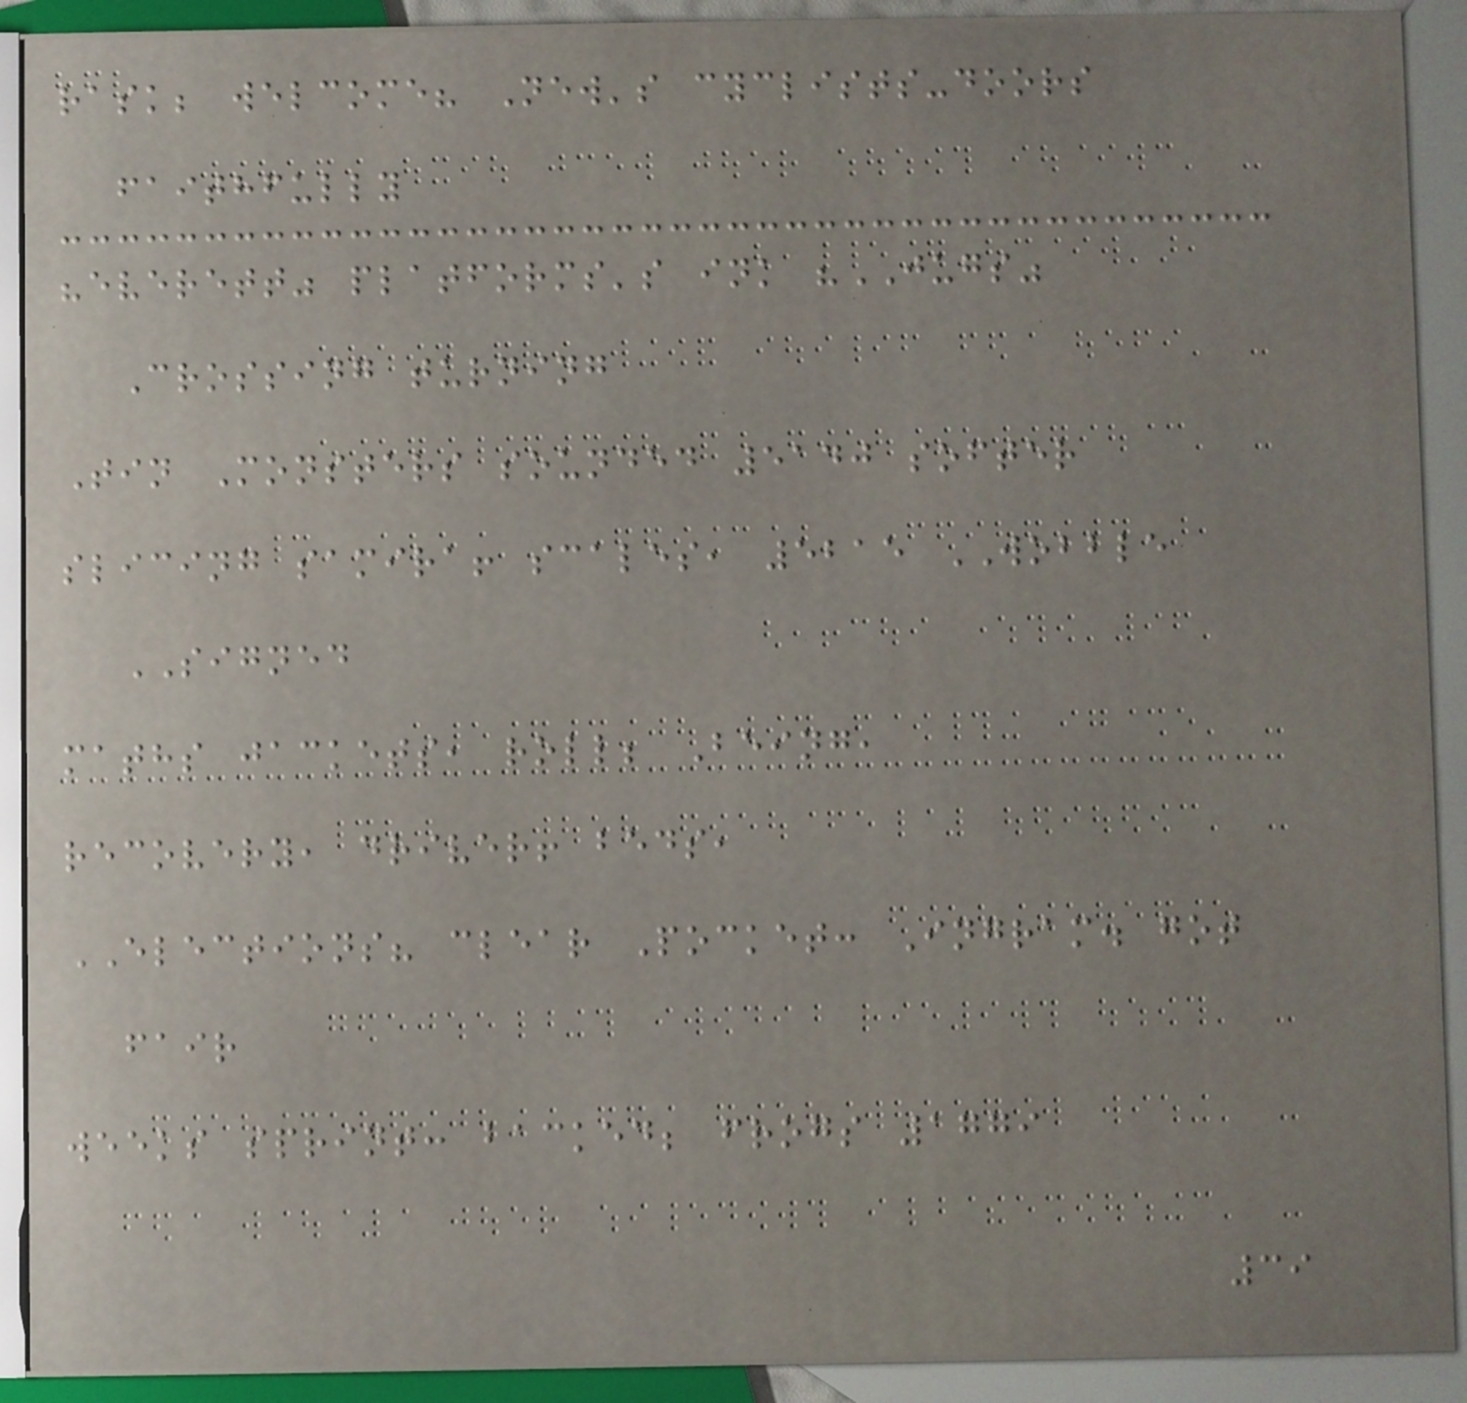rask; welcome? New's cyclists-doors
faithfully
"everett" platforms's ink "JUGS"
Crossing turning
Tin Monsters sounded 5140 softer
slicing samira! scales, 5215 WOBBLE
SIGNED
maths jackets, roll; Being,
recovery, driver! beds,
ELECTIONS? clear Pocket: Ingram. got
fair
weeks sprint: backed; frogs 1779
39
